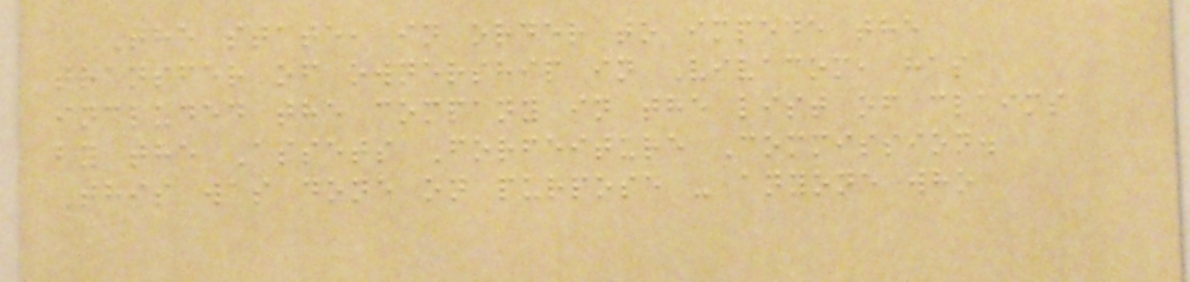The state, in order to impede the
transfer of ownership in Vivacom, has
included the company in the list of claims
by the Assets Forfeiture Commission.
This was done on purpose - anyone who
